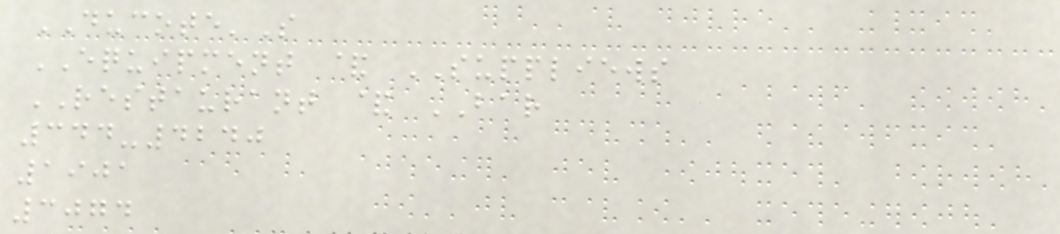DUCOTE'S
EQUIPMENT & SUPPLIEWS
RESTAURANT & BAR
344-4240
1901
3074
